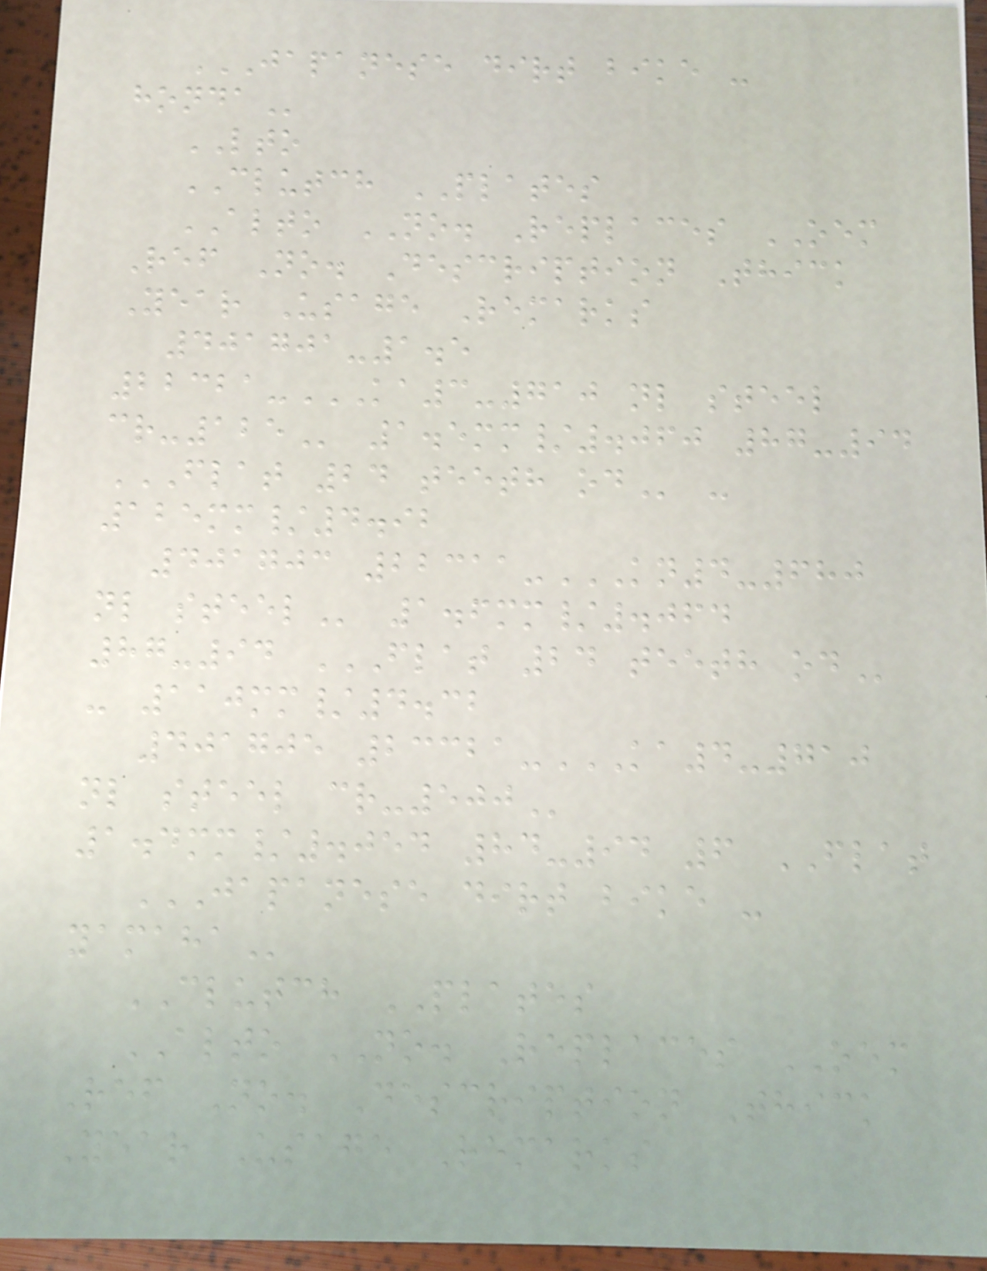JAPANESE DIRT BIKE -
HONDA
LTO
CLUTCH PLATES
ALTO NO. Replaces OEM
Ref No. Description Thick
Year Usage Remarks
401701-1.5
22321-KA3-710 NL STEEL
CR-125 1.5mm/.060 87-94
FLAT 24 TEETH OD -
125mm/4.92
401703 22311-KN4-680
NL STEEL 1.6mm/.064
87-94 FLAT 24 TEETH OD
- 110mm/4.32
401705 23321-KA4-710
NL STEEL CR-500
1.4mm/.054 84-94 6 FLAT
JAPANESE DIRT BIKE -
YAMAHA
CLUTCH PLATES
ALTO NO. Replaces OEM
Ref No. Description Thick
Year Usage Remarks
